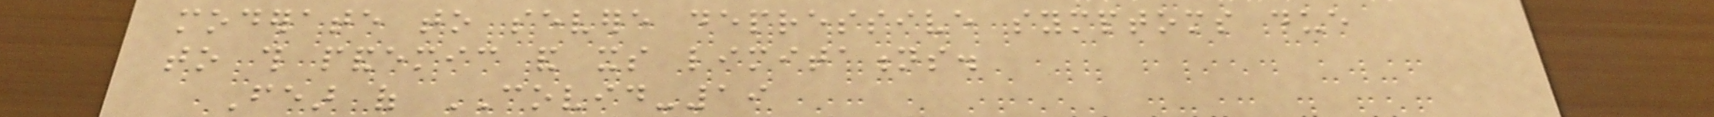moderate to severe depressive symptoms due
to this pandemic and its limitations.
Fear of COVID-19
